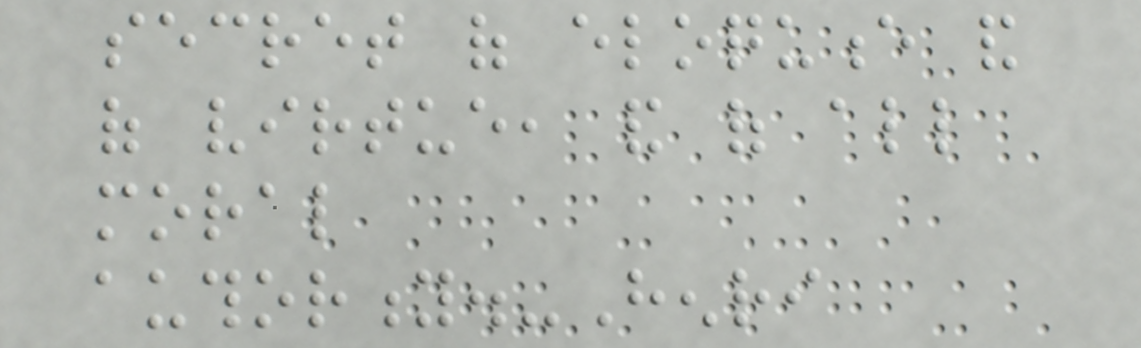secret of eloquence and
of virtue, and of all
moral
authority.-Henri
